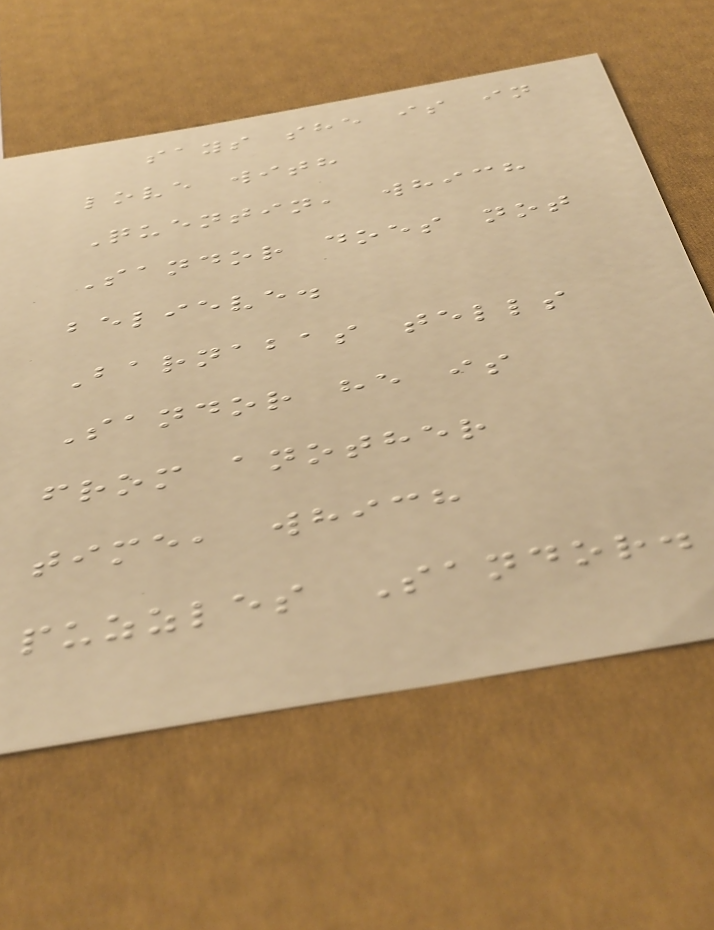says she is in
love with
Quentin, which
Sandor does not
believe.
Barnabas tells
Sandor he is
from another
time, which
puzzles Sandor.
